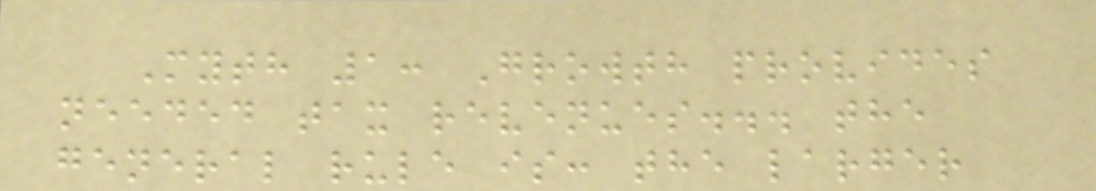Myth 1: Growth provides
needed tax revenues... the
general rule is: the larger
